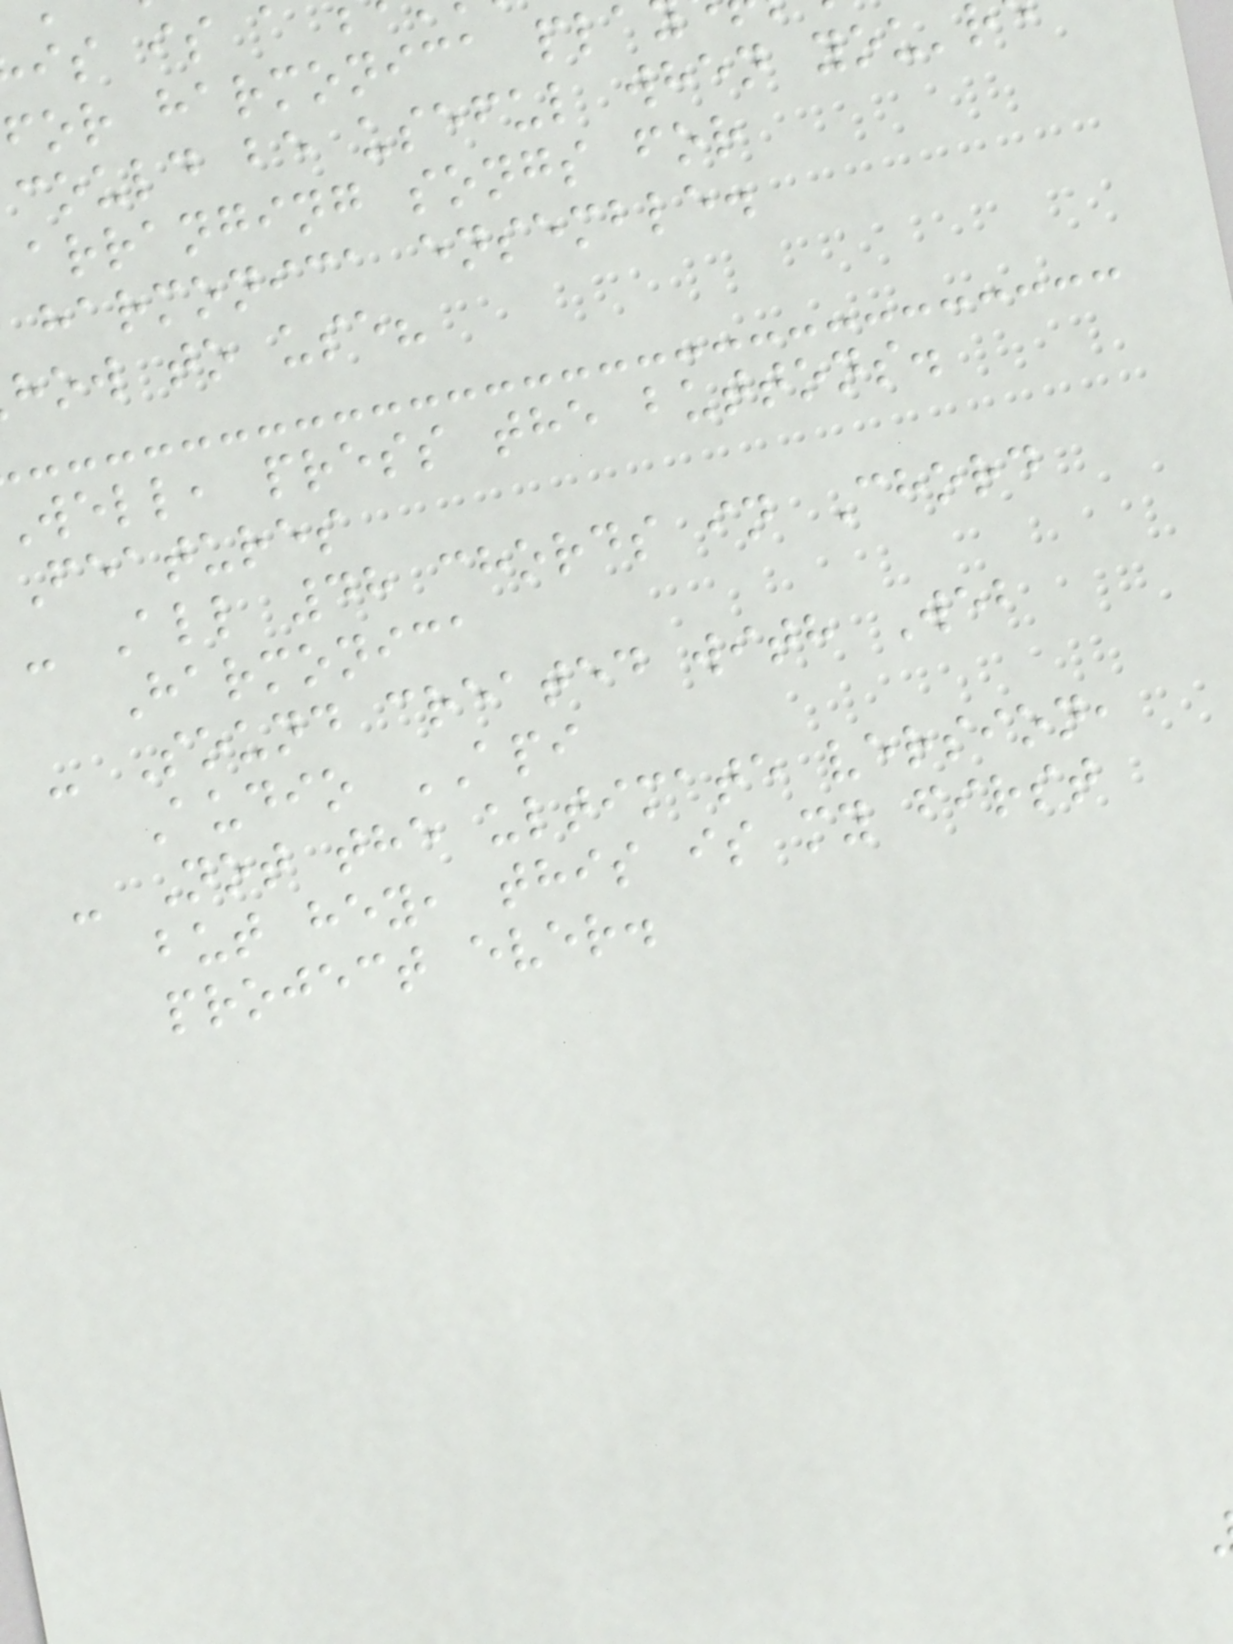is is a
for harmonica pla
could be useful when you'
arranging songs for
harmonica ensemble.
how to use?
well, press the buttons.
Features
- All 48 chords in Chord
Harmonica
- Sound created with Web
Audio API
- Not the ultimate version,
but hey, this is my first
project ever.
